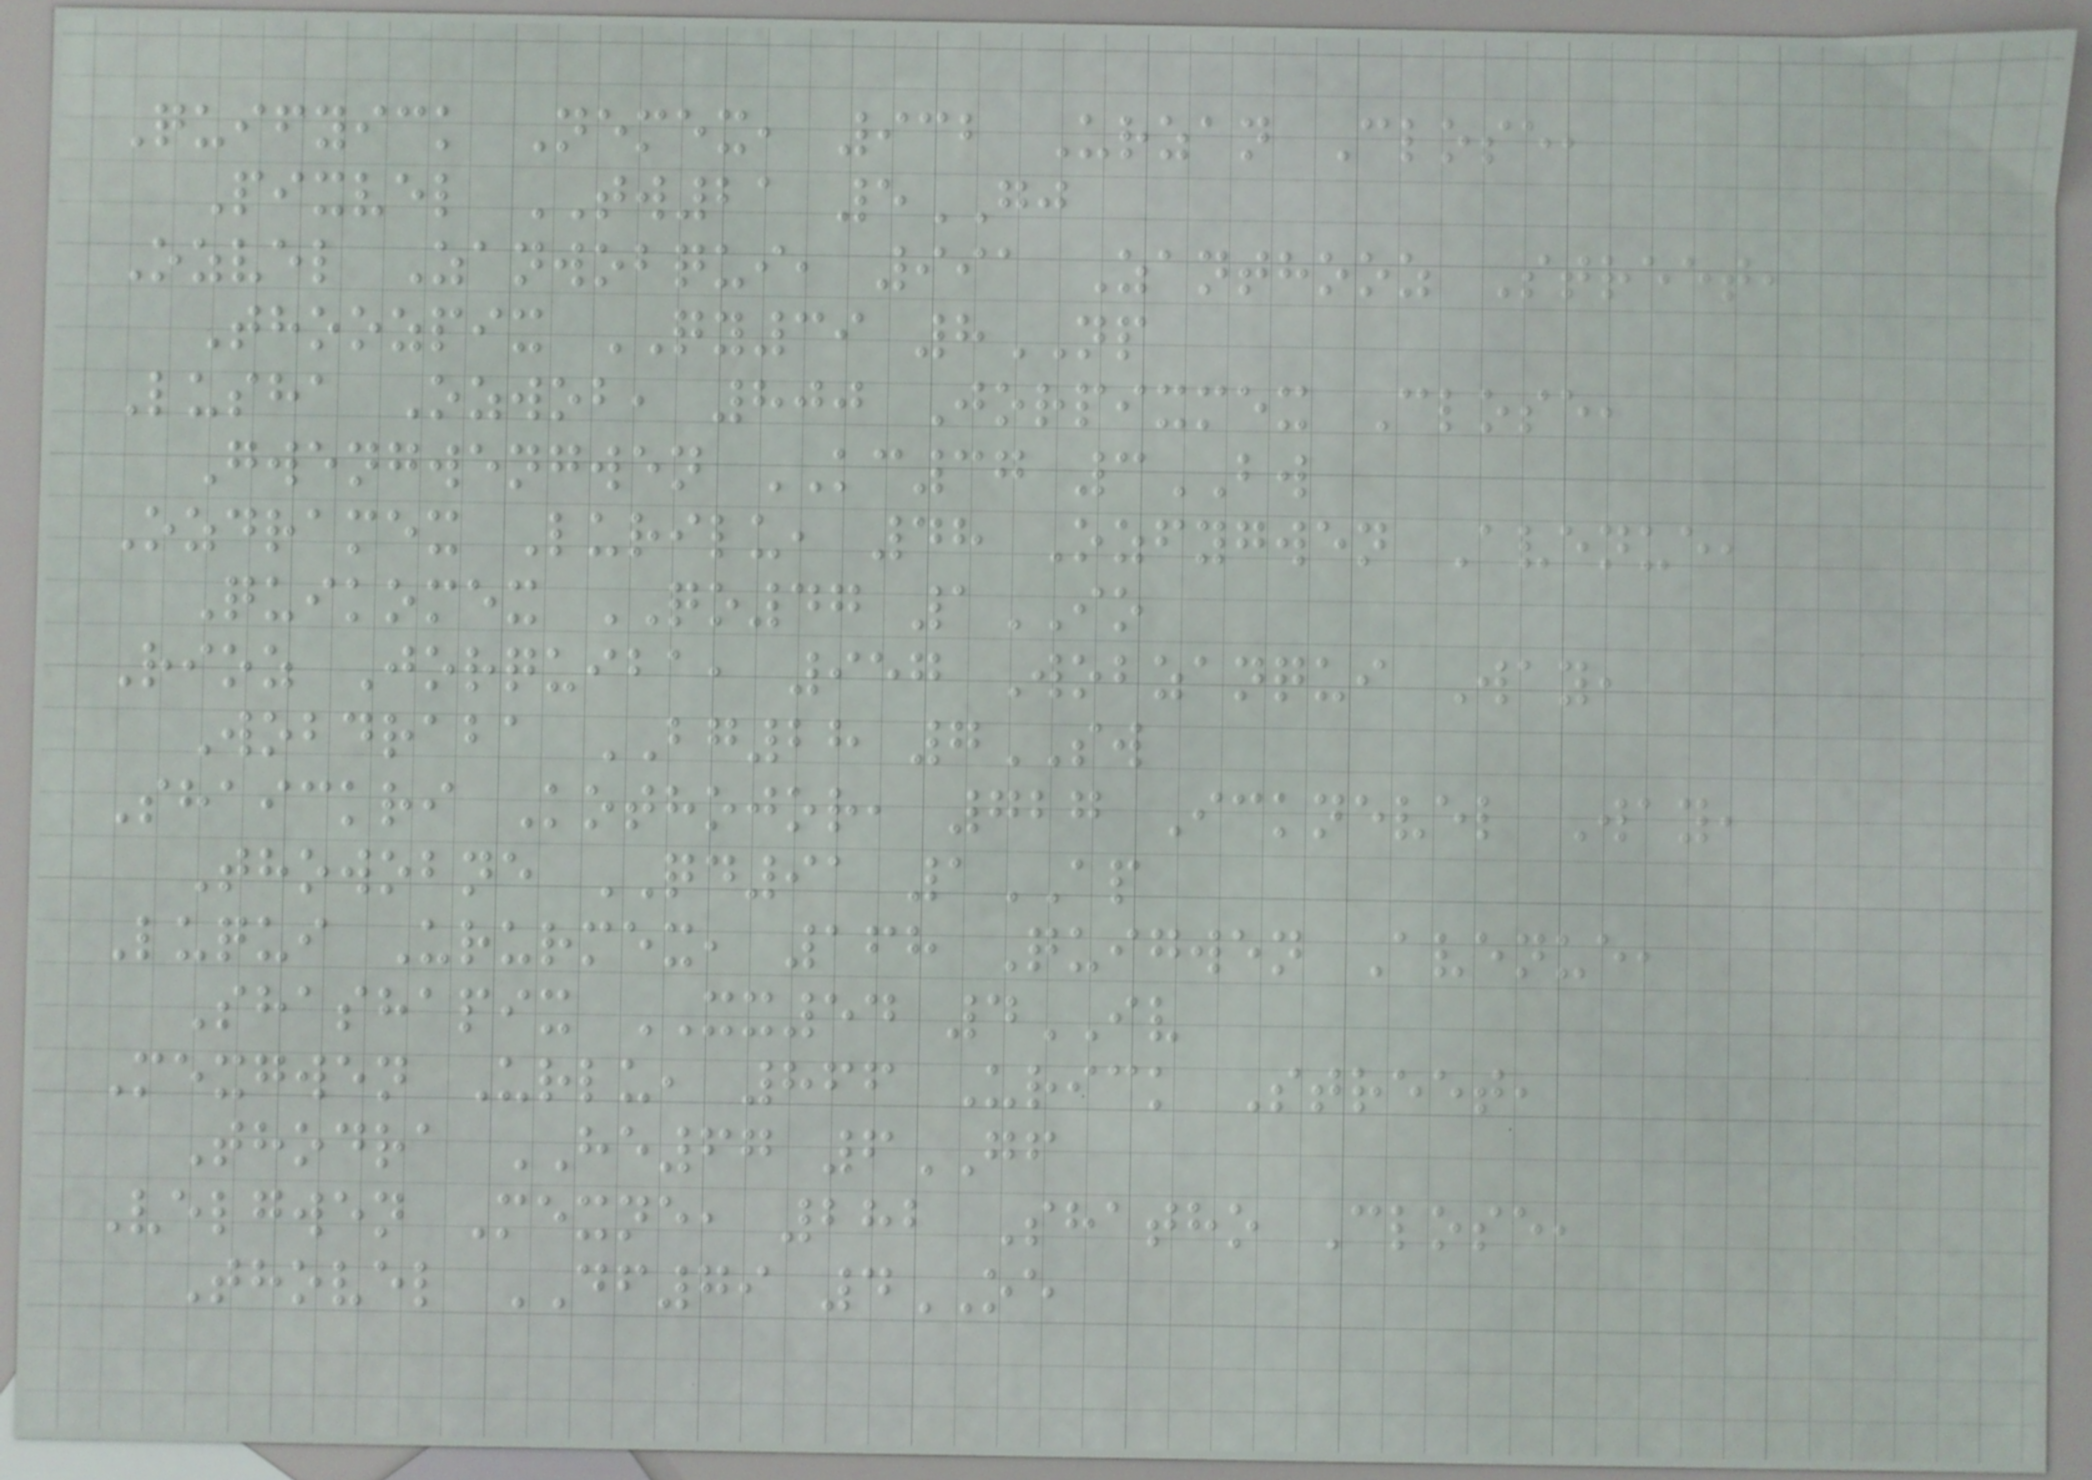Quifyick Nemex, 932 Urzan Close,
Pixvel TW21 5GJ
Ozvel Zanwobqui, 991 Zanthooz Street,
Thoozpix QY39 8NP
Lusha Ozwob, 800 Jorpixmex Close,
Gwengwengwen KC37 3BW
Ozdramex Lurilu, 48 Ozfygwen Avenue,
Quikomex QO47 1IO
Rioz Jorquiba, 957 Wobzanqui Way,
Wobdraba BG28 7SW
Shaickri Kothojor, 727 Icknevel Way,
Thowobne QD91 1AP
Luqui Ururmex, 168 Quigwen Avenue,
Shashapix XX54 4IV
Mexgwen Urlu, 866 Urick Street,
Thodra HE67 6GF
Velgwen Mexne, 282 Shatho Close,
Thovel DF79 4OE
